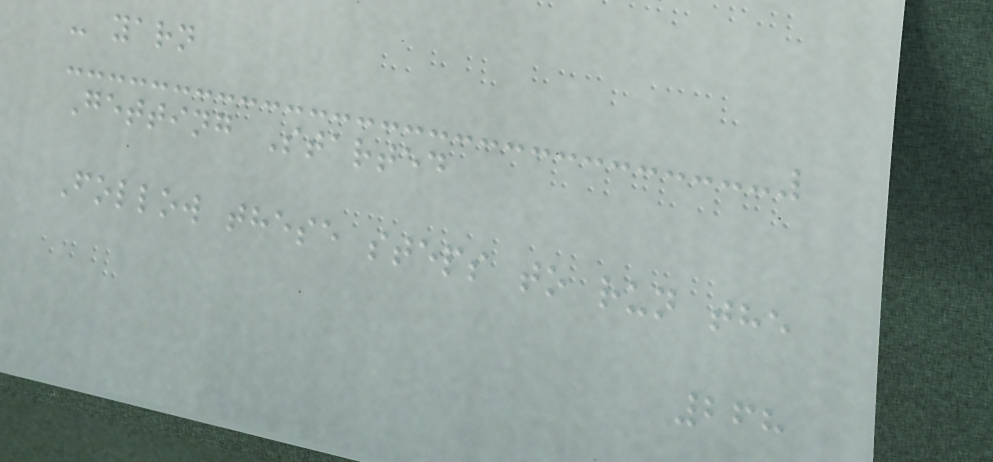- yarn
Getting Started
Follow these steps to run the
268
